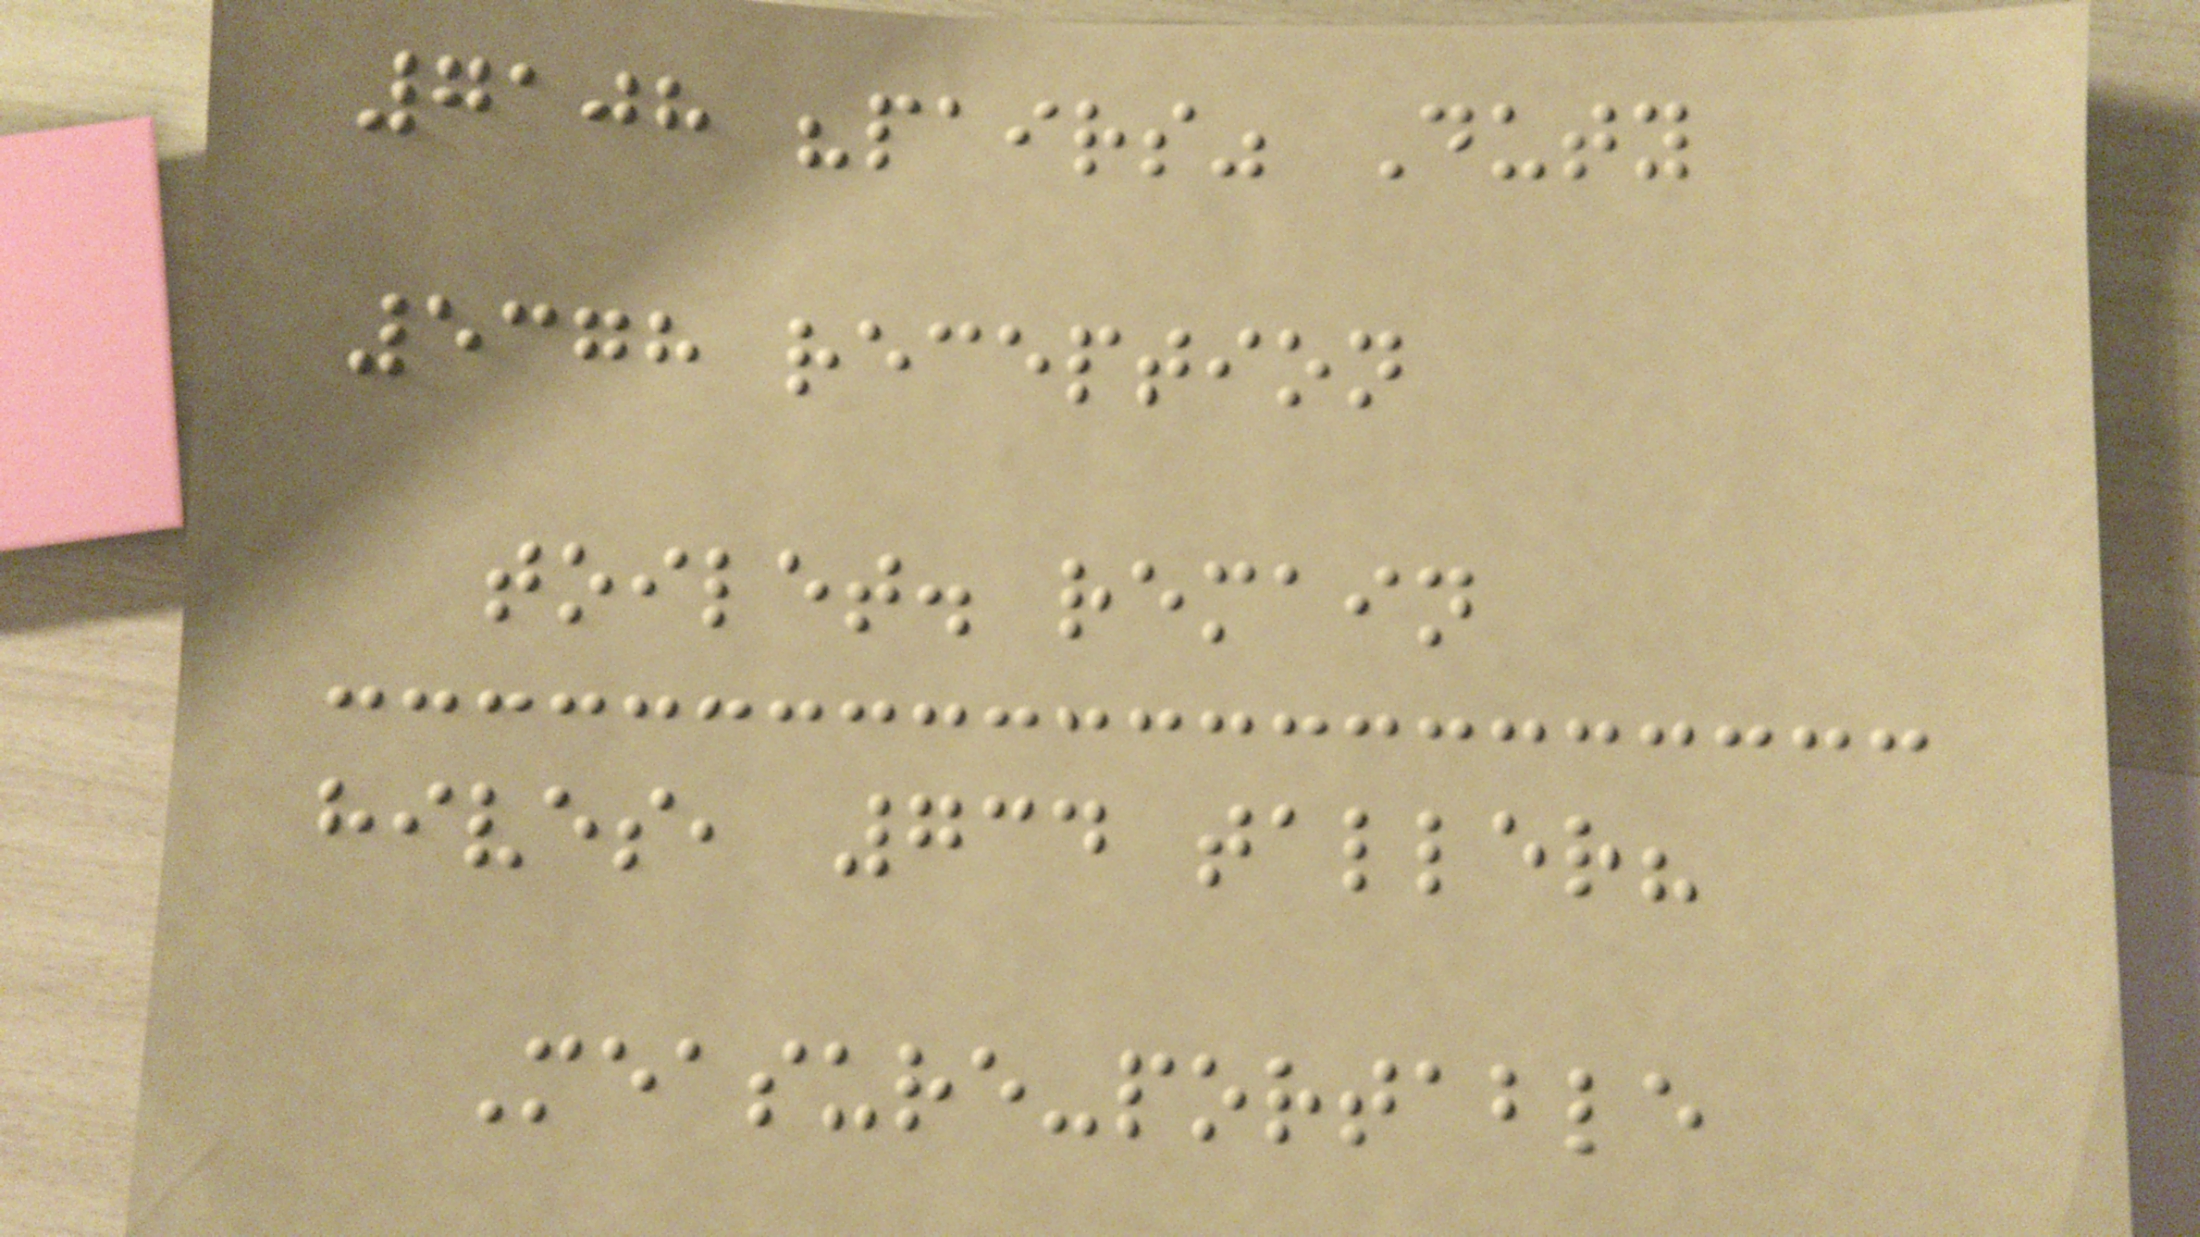7108 "pairs" Duty
5378 reception
toilet. remain
hives, 734 taller?
Measure-portable
